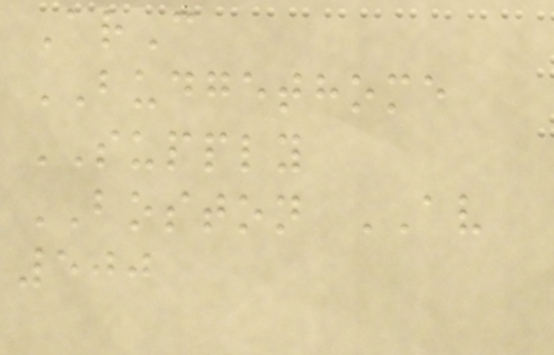ArC
BUDGETHOME
SUPPLY
BOSTON AV
500
